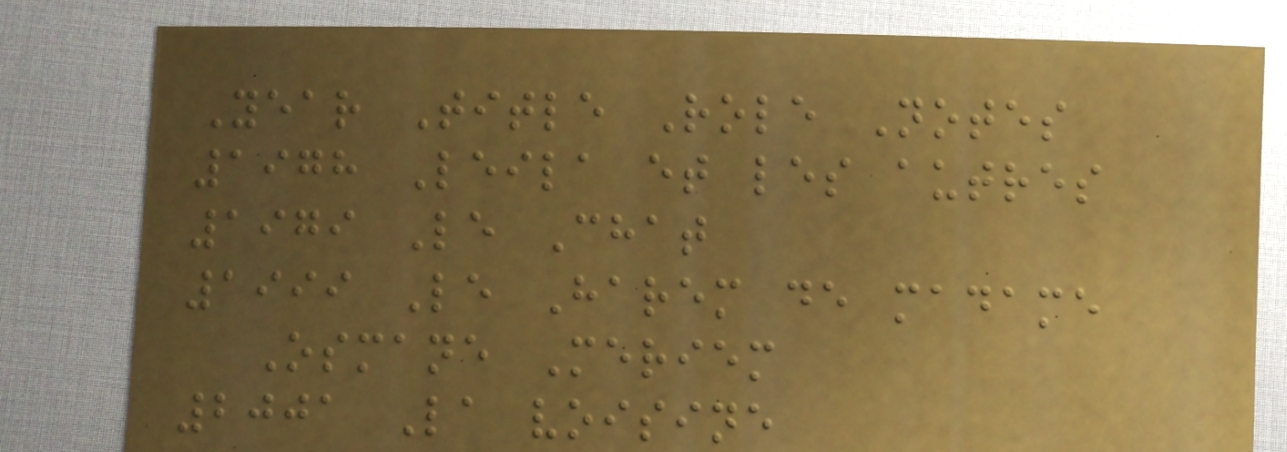Year Title Role Notes
1978 Leila et les autres
1979 Le Chat
1999 Le Harem de madame
Osmane Meriem
2001 La voisine
